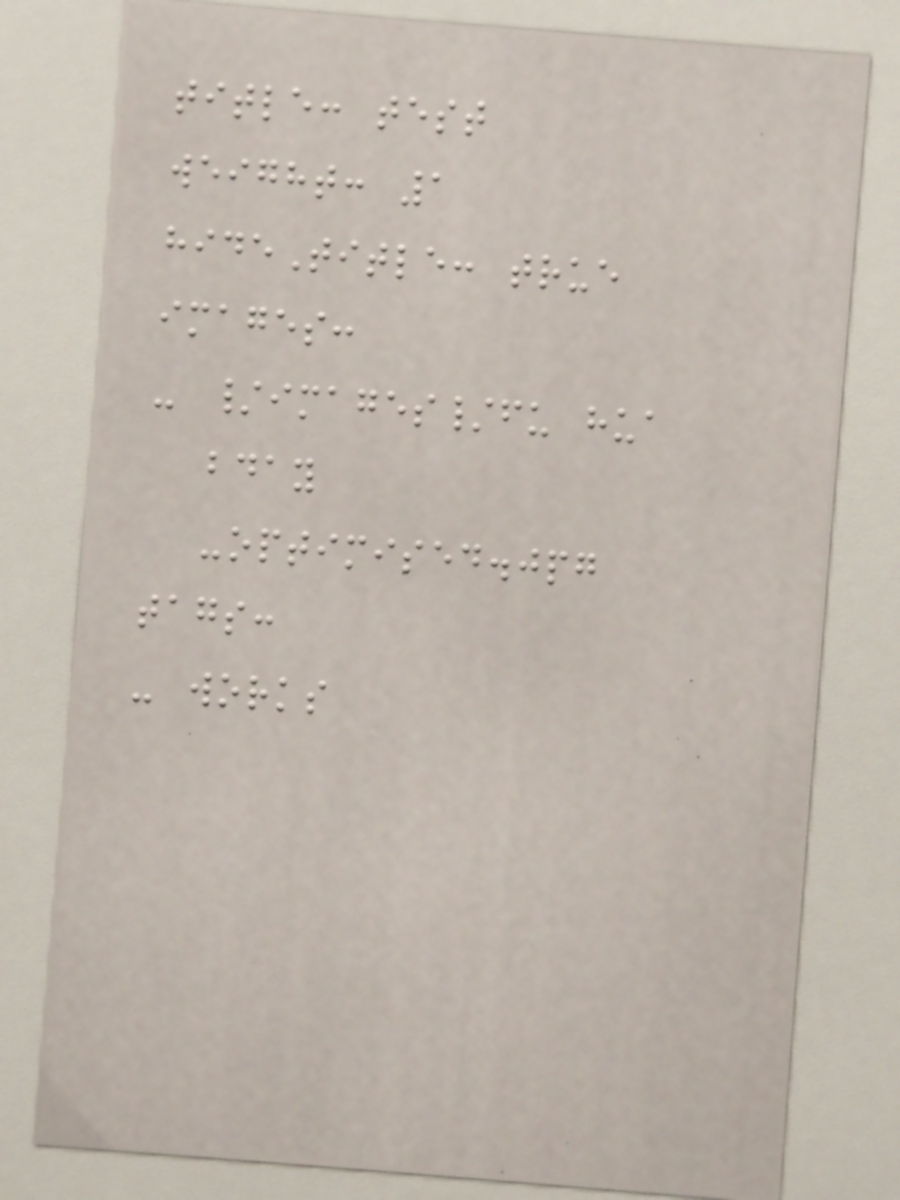title: test
weight: 1
hideTitle: true
images:
- /images/fu hua
bday
-optimised.jpg
tags:
- works
